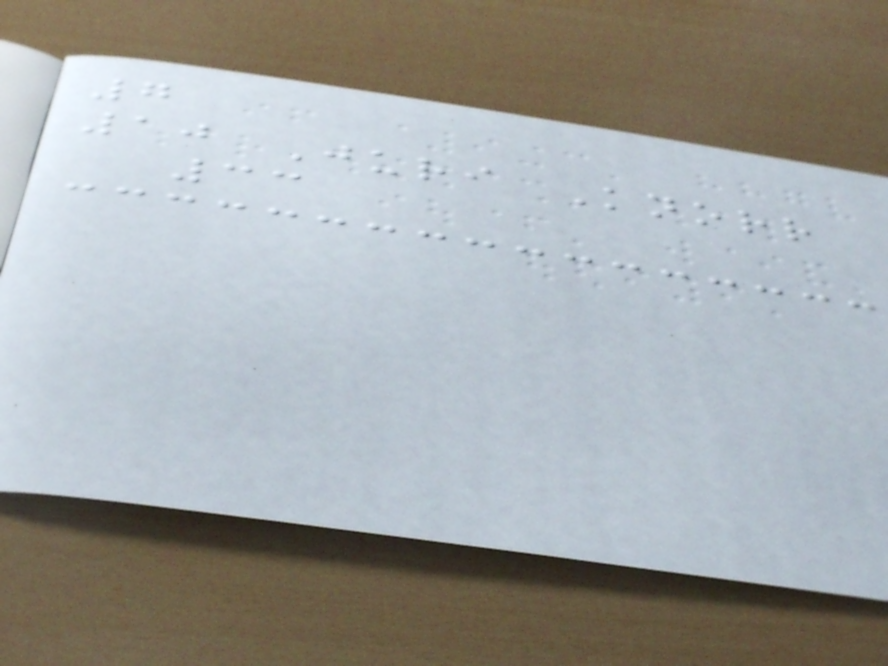7
10 Juri Knorr
33
